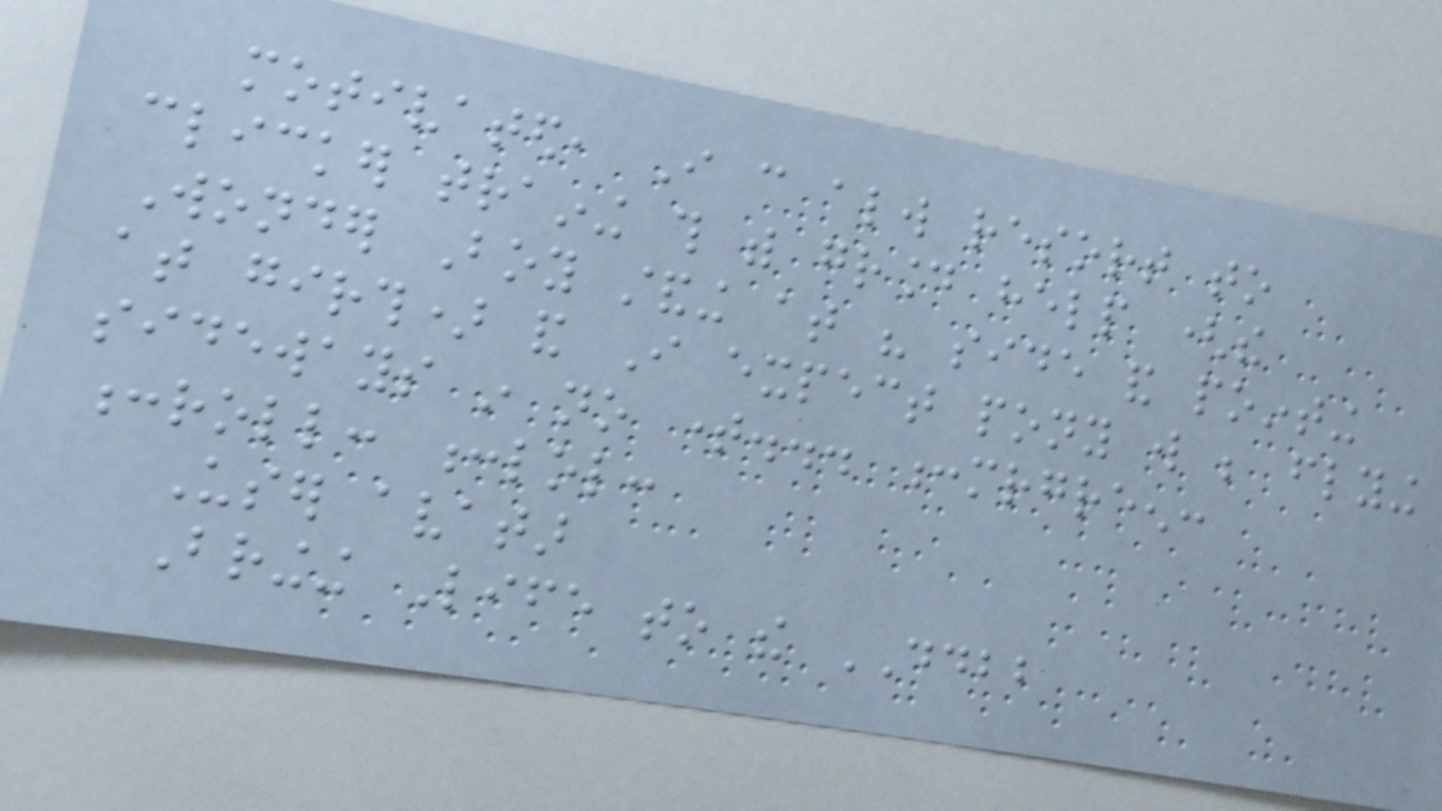motivated, I can always resort to
clicker training this with ground help (the
Wonder Boy standing at his side and pointing
at girth) and I expect pony will be flying
sideways in no time... :mrgreen:
:roll: :lol:
User avatar
Bringing Life to the DDBB
